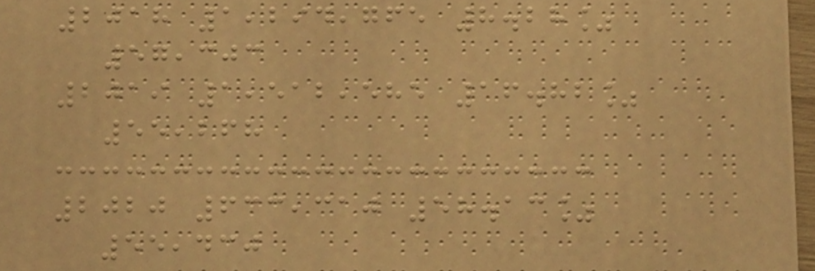2018 1,294,765 8.28%
57,303
2019 1,512,585 16.82%
55,268
2020 633,310 58.13%
55,430
